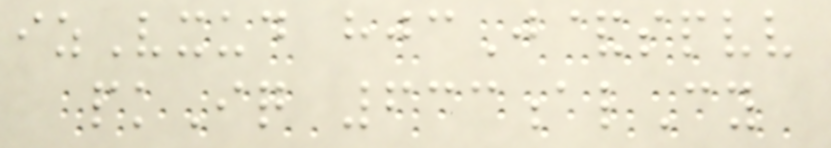izVxud hjcJ&spvv
pkIq 633alCy
